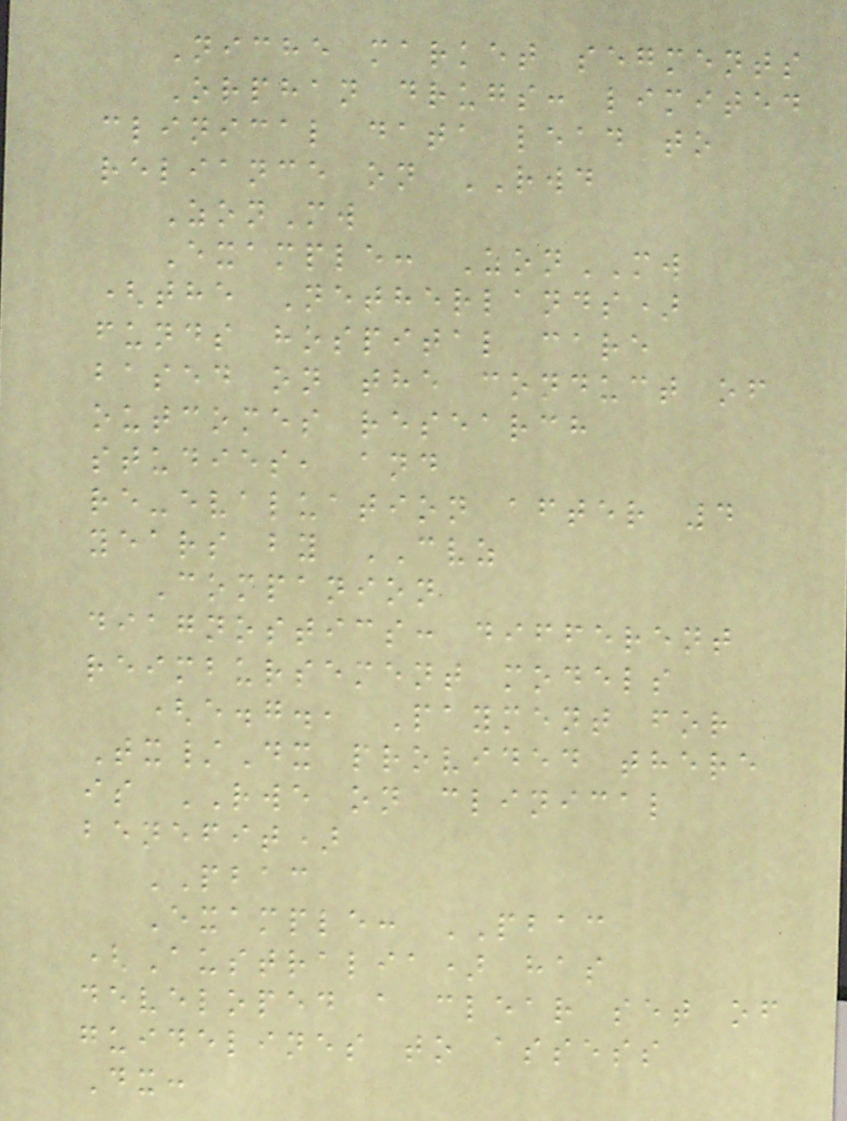Niche market segments
Orphan drugs: limited
clinical data lead to
reliance on RWD
ZonMw
Example: ZonMW
(the Netherlands)
funds hospital care
based on the conduct of
outcomes research
studies, and
re-evaluation after 4
years by CVZ
Companion
diagnostics: different
reimbursement models
(e.g., Payment for
Tx/Dx provided there
is RWE on clinical
benefit)
PBAC
Example: PBAC
(Australia) has
developed a clear set of
guidelines to assess
Dx:
